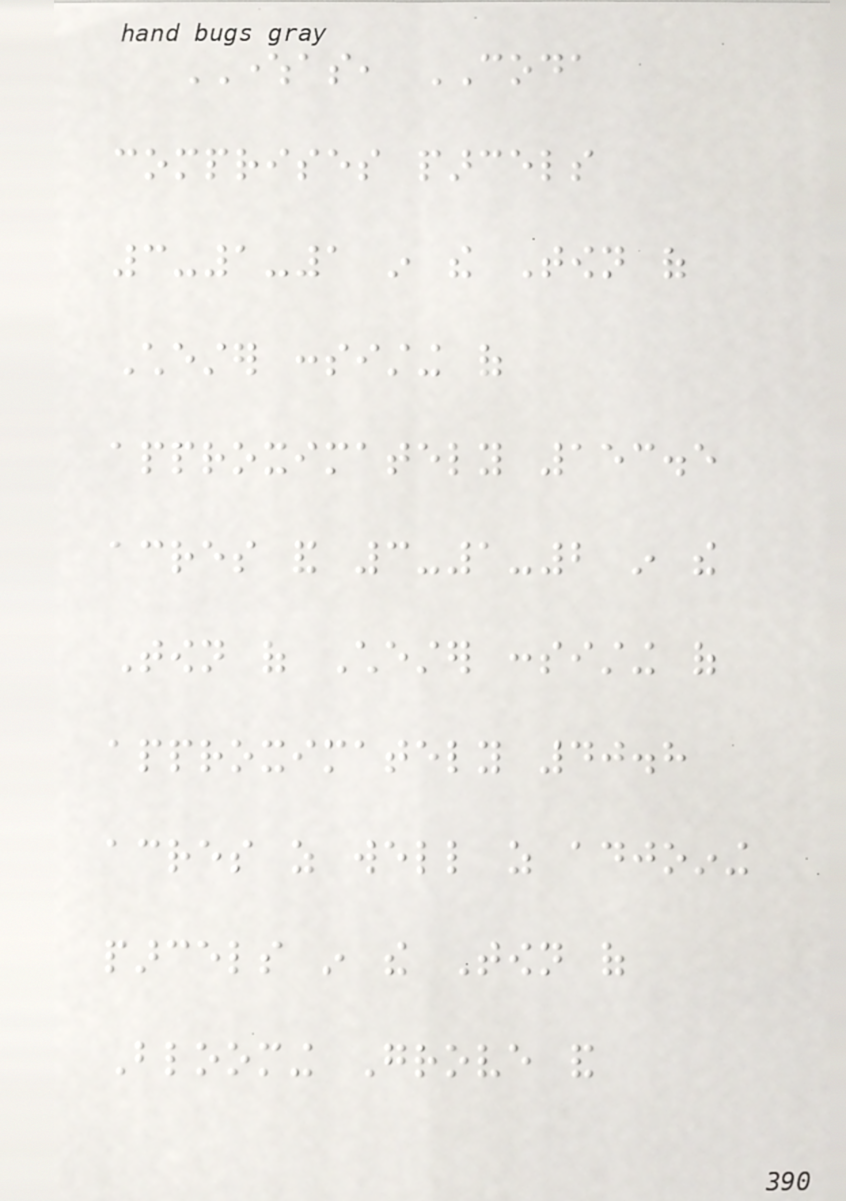WHEREAS, CODA
comprises parcels
3-1-1 in the Town of
Chester consisting of
approximately 153.5
acres and 3-1-2 in the
Town of Chester consisting of
approximately 40.8
acres as well as adjoining
parcels in the Town of
Blooming Grove and
